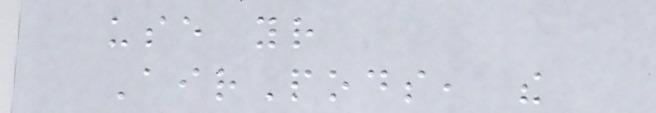use your
AirPods, the
